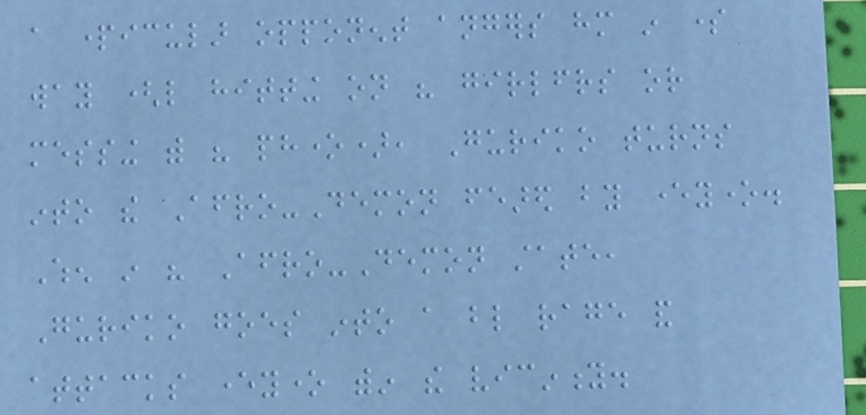a particular opponent angers him in some
way (like hitting on his girlfriends or
messing with his phone), Guriko turns
into the Afro-Demon feared by everyone.
When in his Afro-Demon state,
Guriko goes into a blind rage and
attacks everyone within the vicinity.
